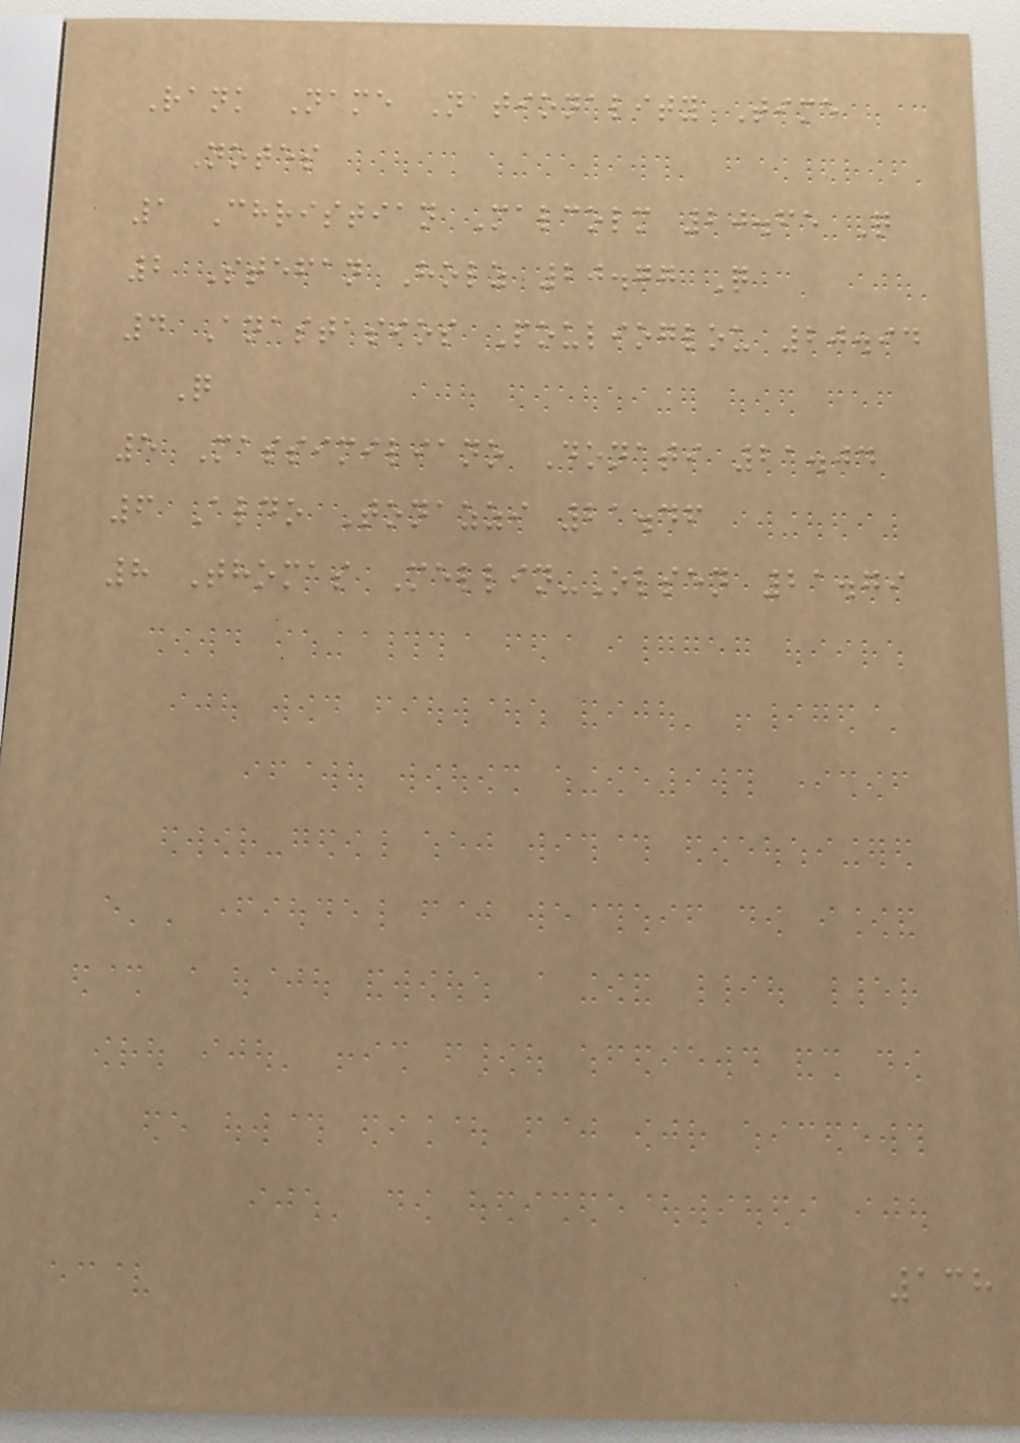Rank Name Nationality Time
Notes
1 Christian Malcolm 20.65 Q
2 Stefan Holz 20.77 Q
4 Anastasios Poulioglou 20.94
Q
5 Massimiliano Donati 21.04
6 Aldo Tonazzi 21.46
8 Thomas Mellin-Olsen 21.79
138
